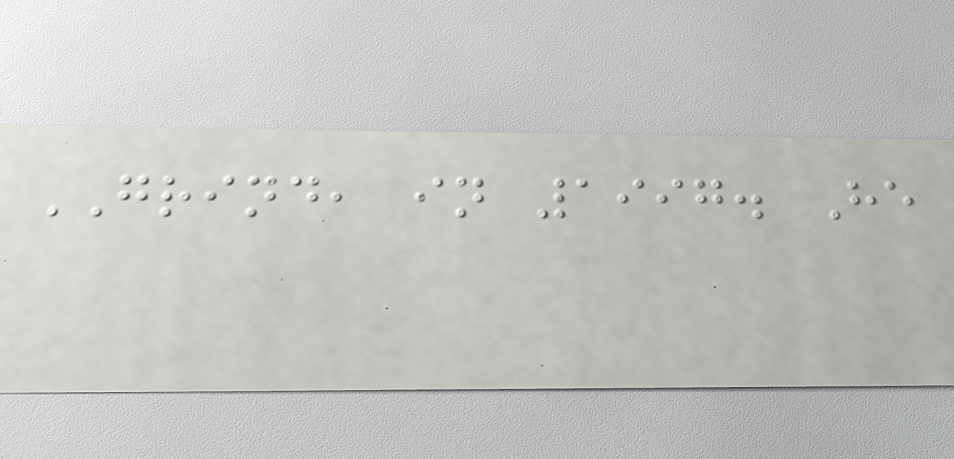GRIND, in 1997. He
